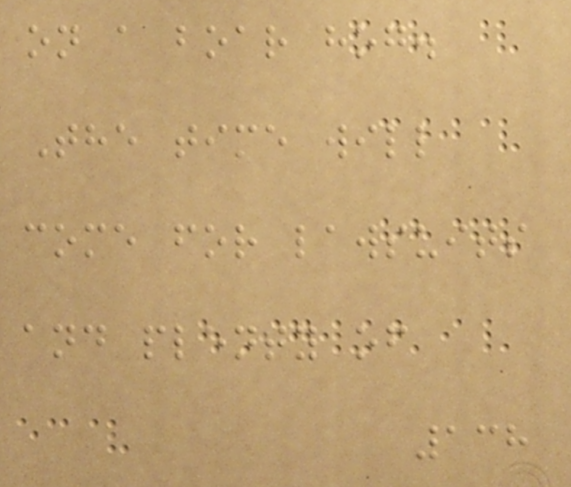on a boar hog.
The time will
come for lawsuits
and plenty of
138
